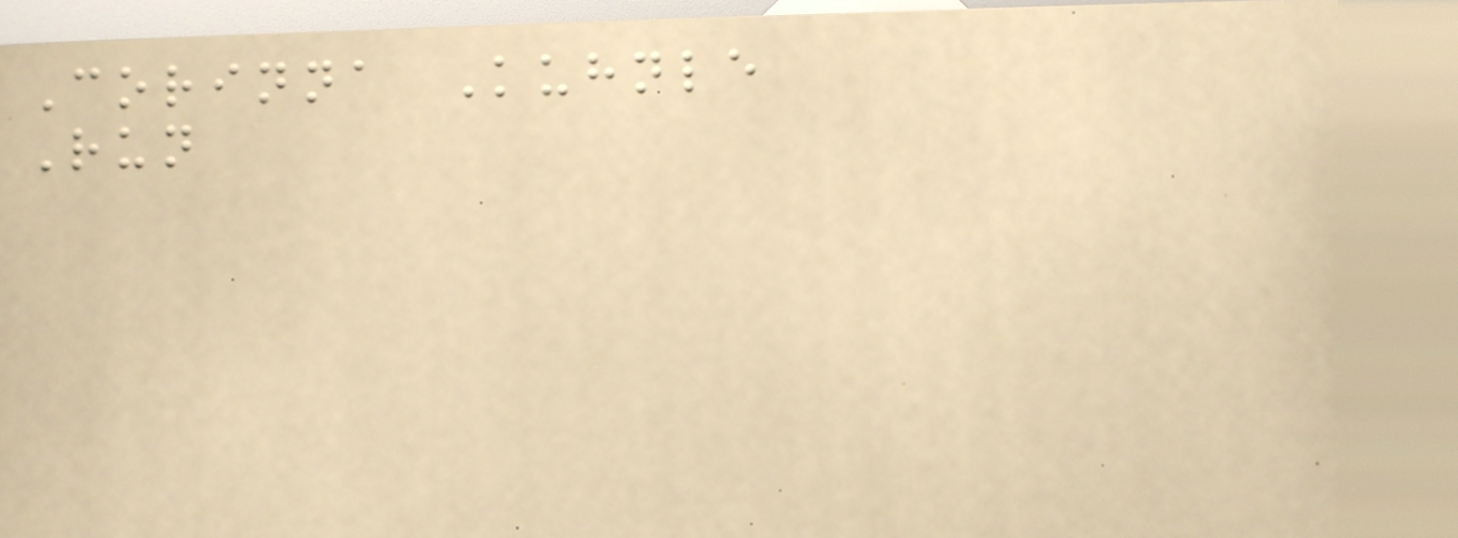Corinna Kuhnle
Run
